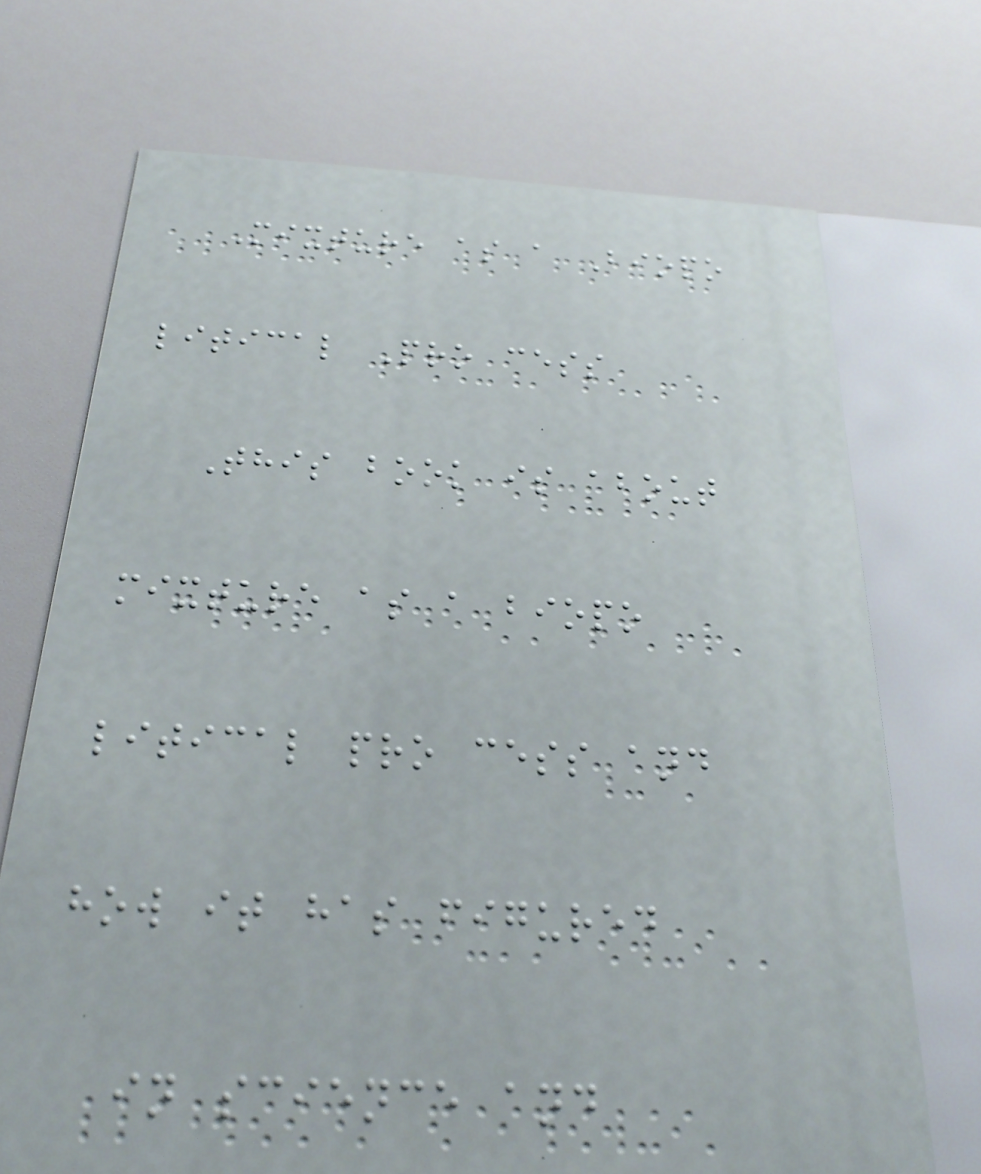Mixture as a Biopo
litical Pro cess
This book is about
mixture as a biopo
litical pro cess and
how it has figured
in science and
